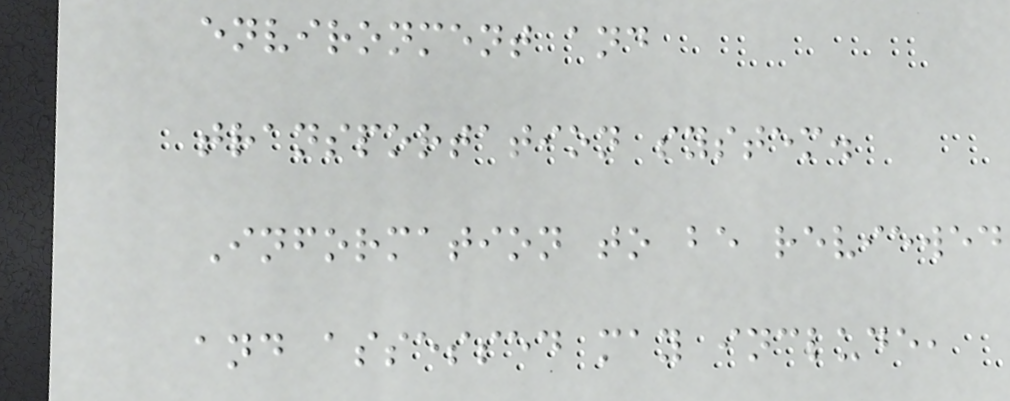environment and
transportation system.
Information to be reviewed
and assessed may include,
